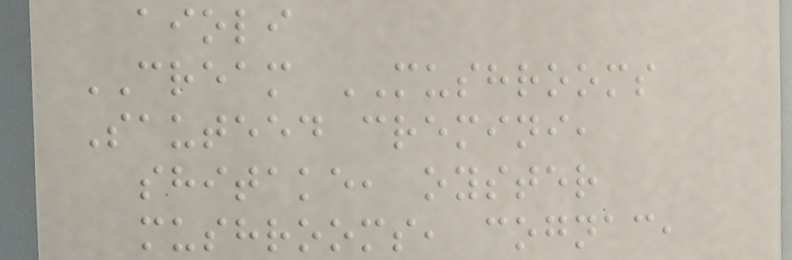aioli
CREAM MUSHROOMS
Sauteed cremini,
shitake, oyster
mushrooms, cognac,
